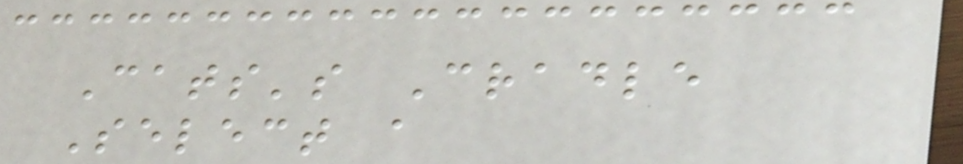Cats's Cradle
Select a
